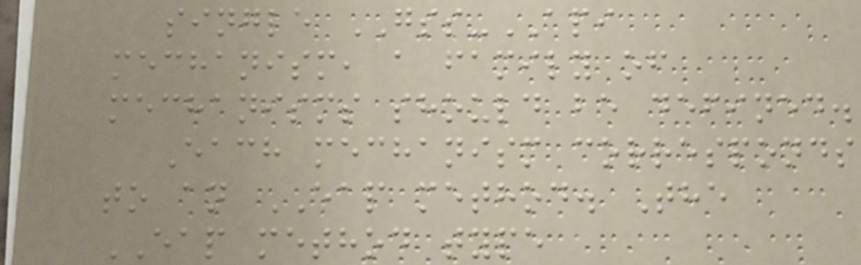single GSS-API
mechanism, a family of
mechanisms should be defined.
Each mechanism corresponds
to an EAP method. The
EAP method type
